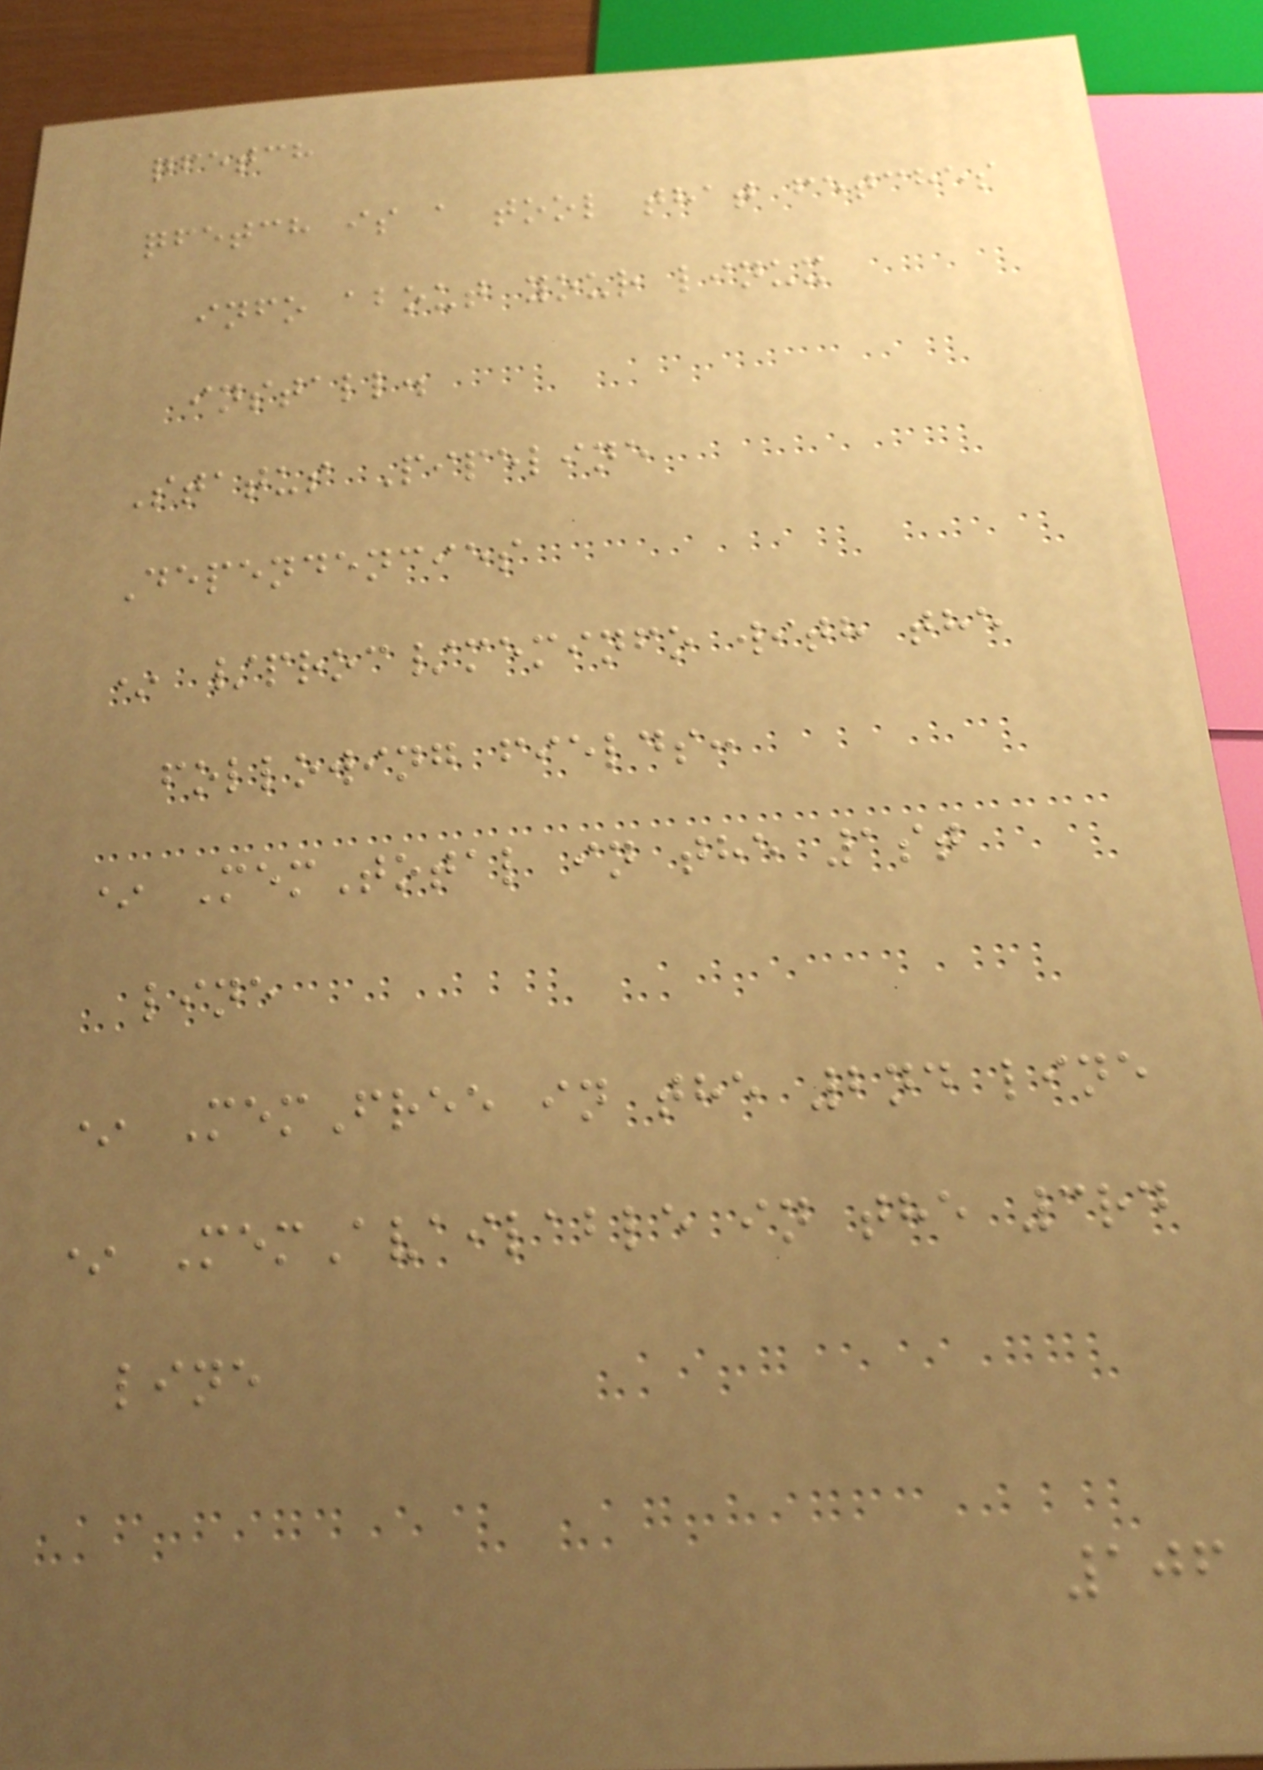qfetch
qfetch is a tool that fetches
info about your linux
install.
Status Pipeline
Dependencies
* /proc/meminfo with the
following fields:
* MemTotal in the 1st
line
* MemFree in the 2nd line
* MemAvailable in the 3rd
line
106
